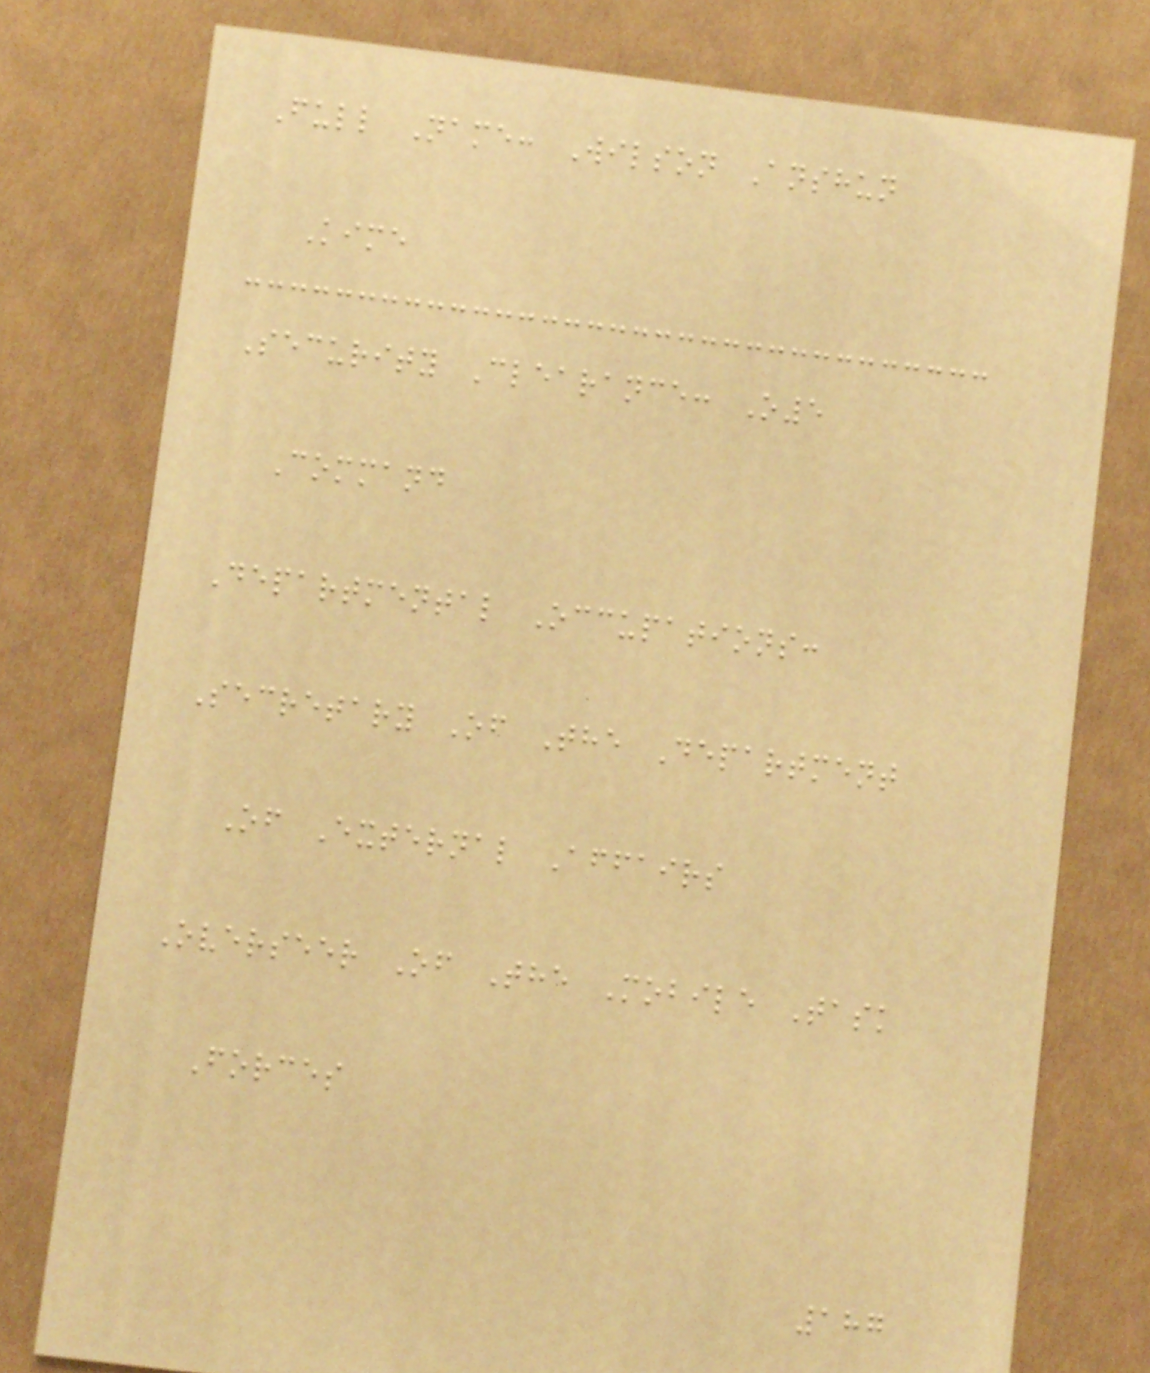Full Name: Wilson Anshun
Kime
Security Clearance: O5
Command
Departmental Occupations:
Secretary Of The Department
Of External Affairs
Overseer Of The Mobile Task
Forces
187
